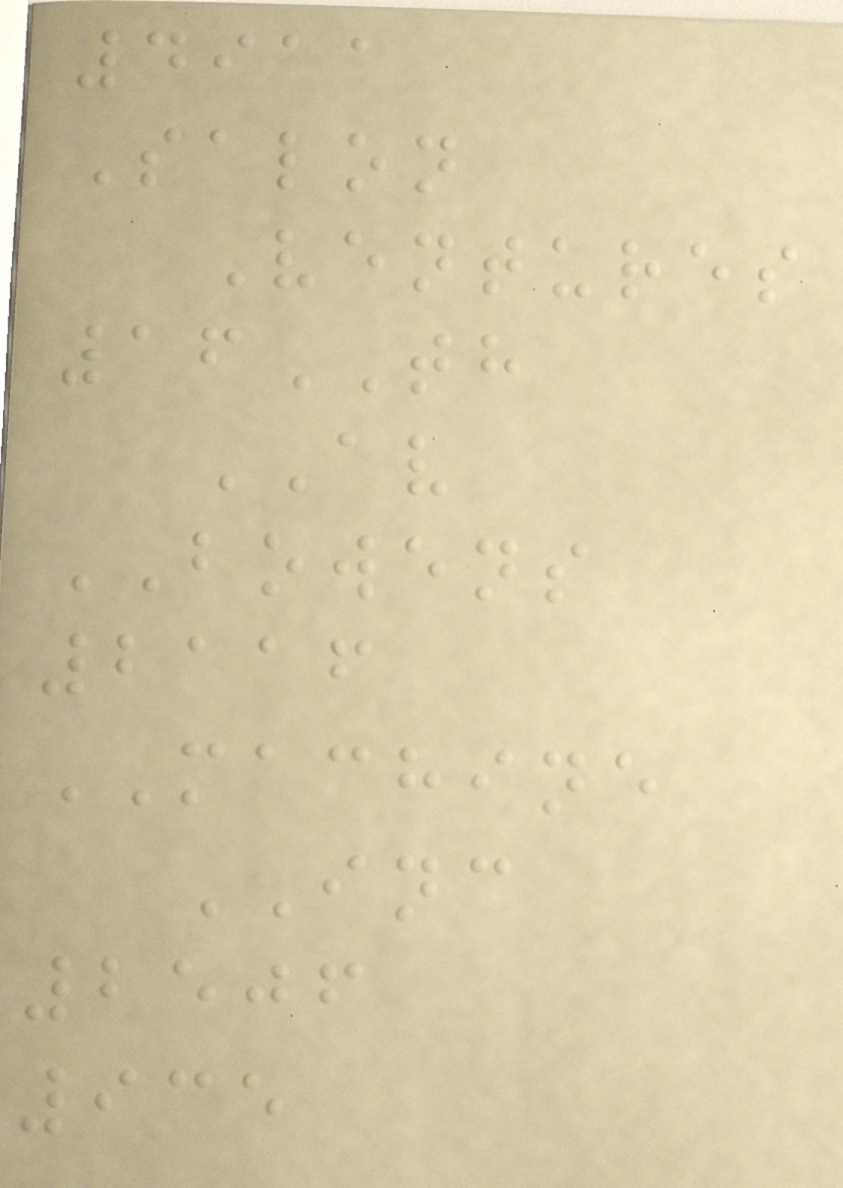4911
Salon
Ventures
16TH
AV
BOWENS
2116
MACHINE
INC
2506
935
